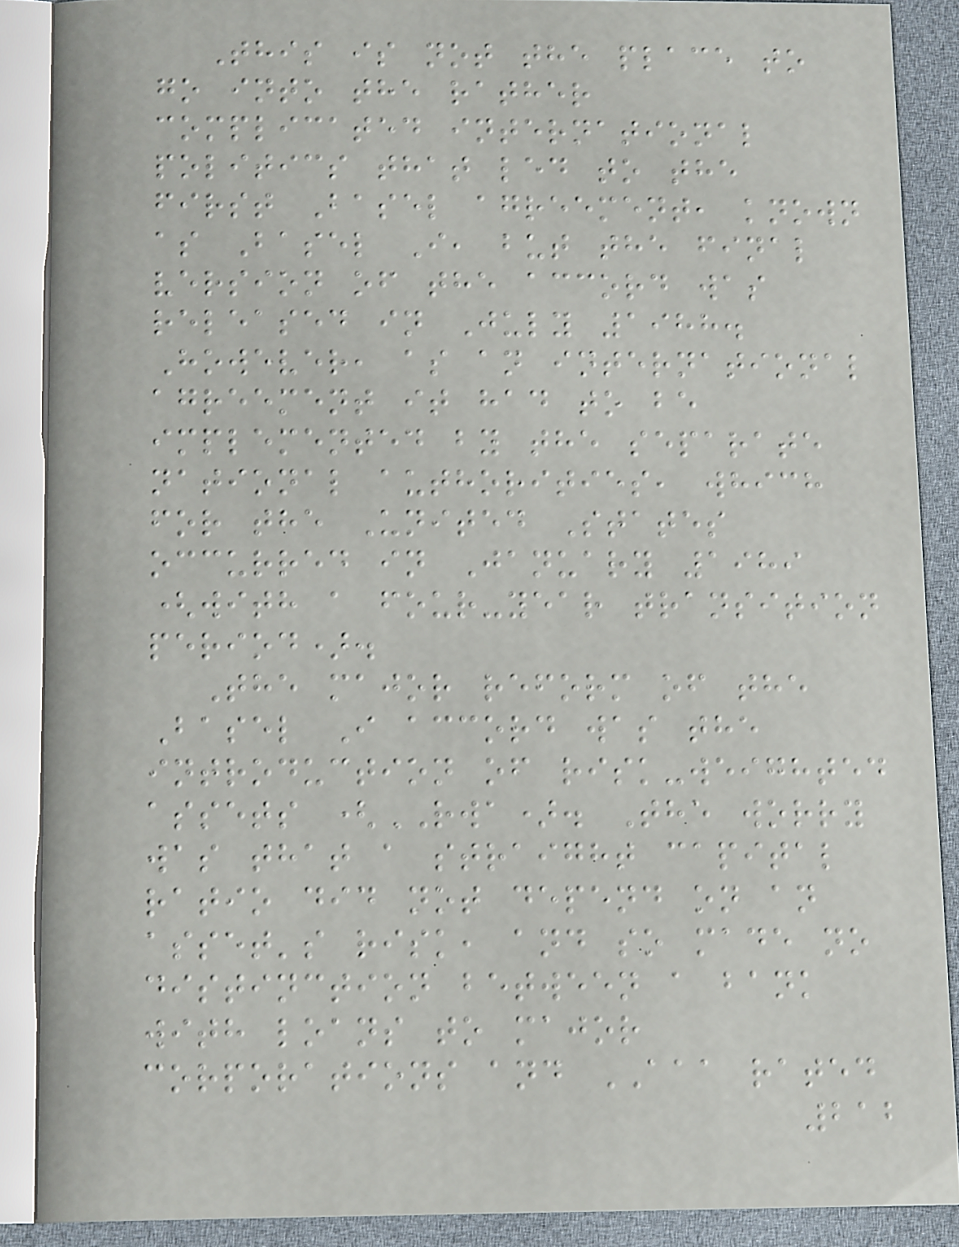This is not the place to
go into the rather
complicated international
politics that led to the
first Basel agreement, known
as Basel I, but the final
version of the accord was
released in July 1988.
However, as an international
agreement it had to be
implemented by the separate
national authorities, which
for the United States
occurred in January 1989
(with a four-year transition
period).
The major reform of the
Basel I accord was the
introduction of risk-weighted
assets (RWA). The worry
was that a straight capital
ratio did not depend on an
asset's risk, and so made no
distinction between a bank
with loans to major
corporations and AAA rated
212
